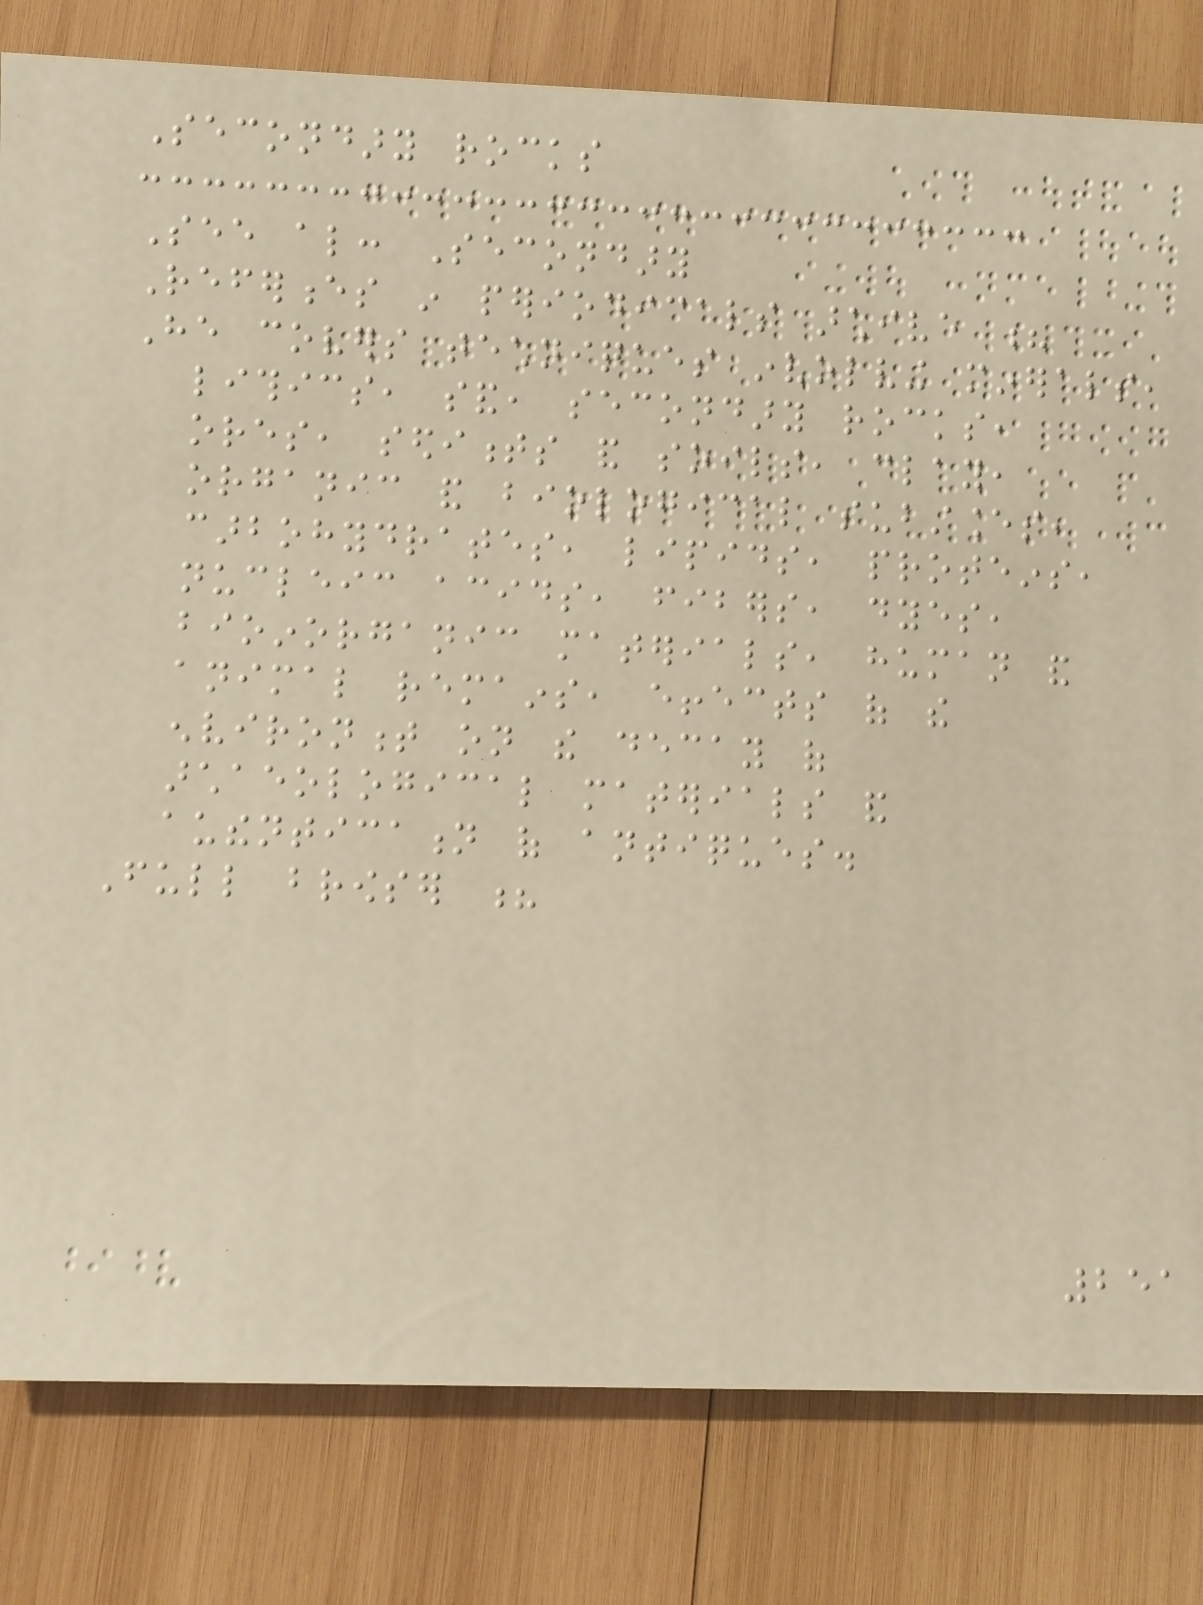Secondary rocks
See also: Secondary
References in periodicals archive ?
He covers techniques involving minerals,
lithics, sand, secondary rocks,
ores, sediments and soils, clay,
organic and biological substances,
carbohydrates, lipids, proteins,
nucleic acids, fibers, dyes,
bioinorganic materials, human and
animal remains, effects of the
environment on the decay of
archaeological materials and
authentication of antiques.
Full browser ?
251
